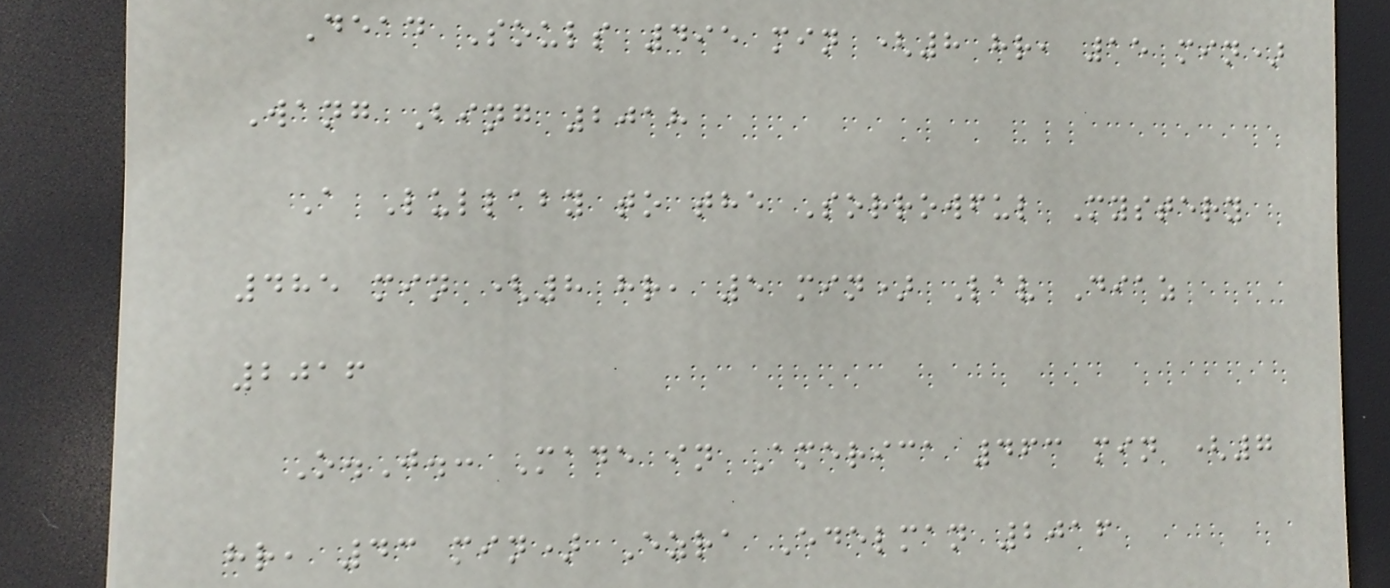Dead Souls 495 min (8 hr, 15 min)
Wang Bing 2018
A Lullaby to the Sorrowful Mystery
485 min (8 hr, 5 min) Lav Diaz
2016
O.J.: Made in America 463 min (7
hr, 43 min) Ezra Edelman 2016
